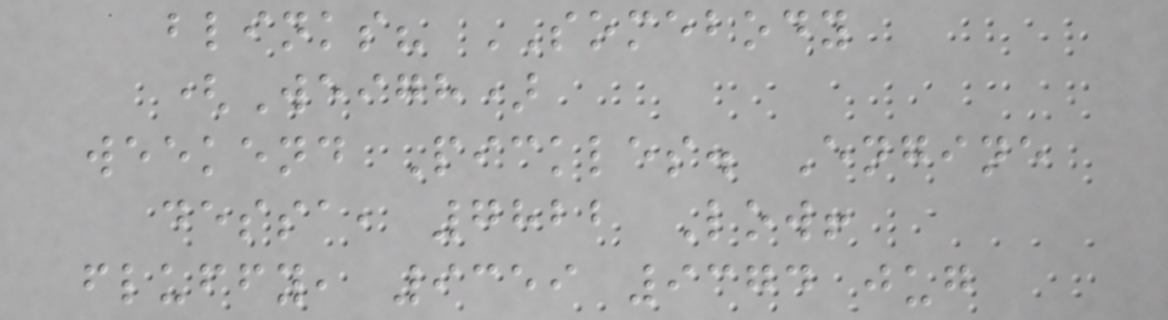blinks? SOMEBODY
(Weigh)
weekend Pickles. Engine
dessa, 7822 Low!
fluffy, 9359 9374 jug
